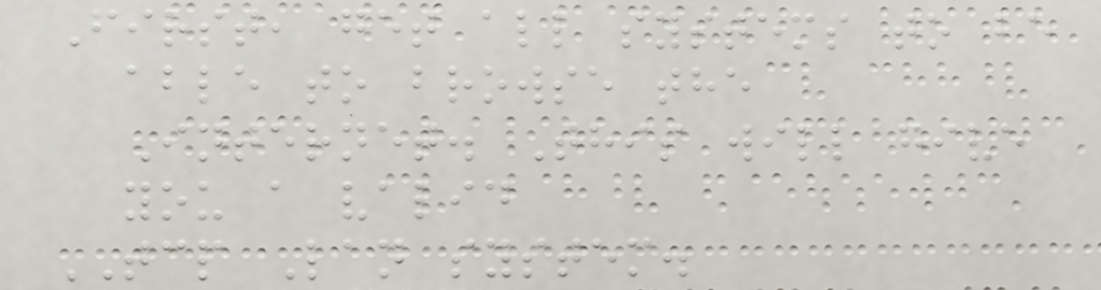First, get all systems to be
able to browse the
Internet. This will give
you a valid
TCP Lan system.
